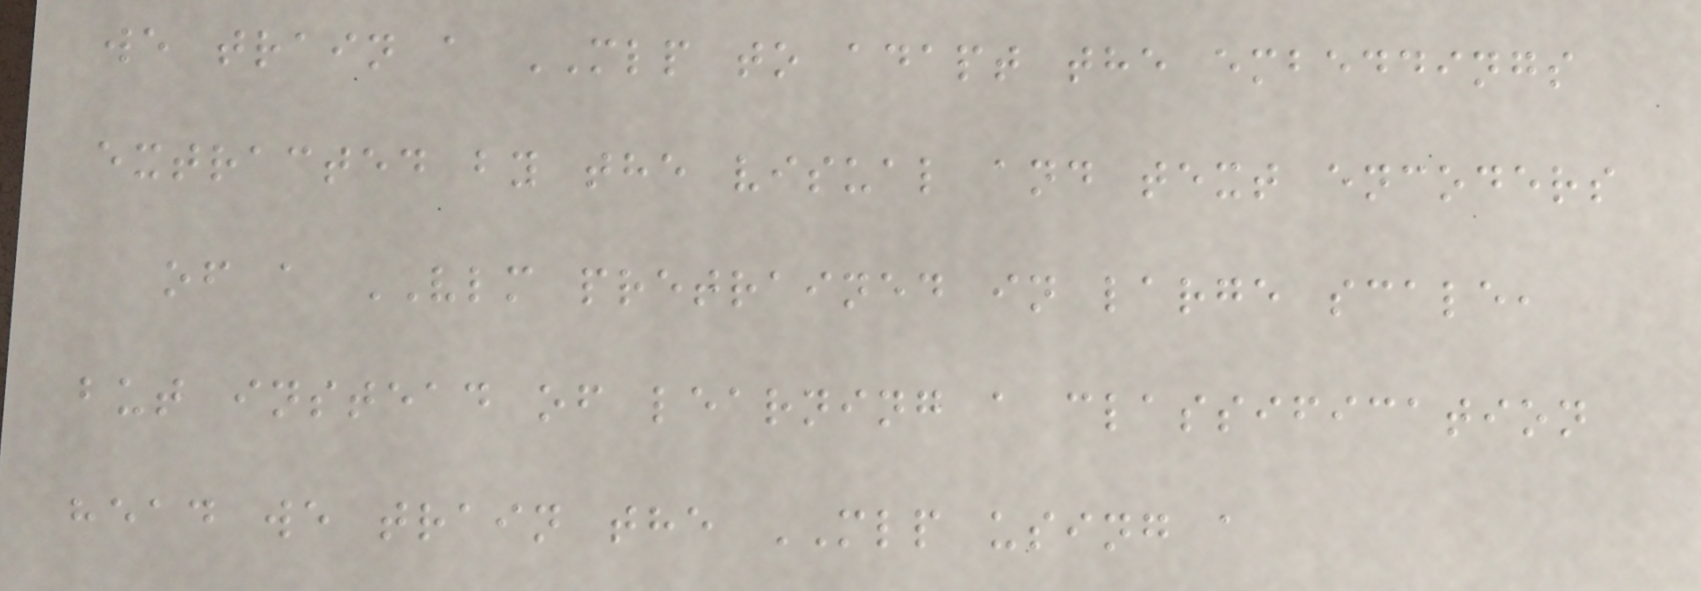we train a MLP to adapt the embeddings
extracted by the visual and text encoders
of a VLM pretrained in large scale,
but instead of learning a classification
head we train the MLP using a
